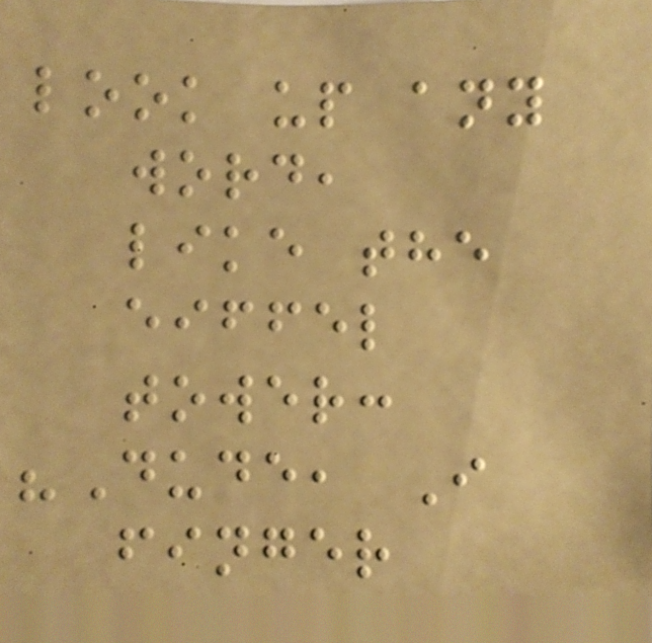look up any
word,
like the
eiffel
tower:
"Dude, I
finger
